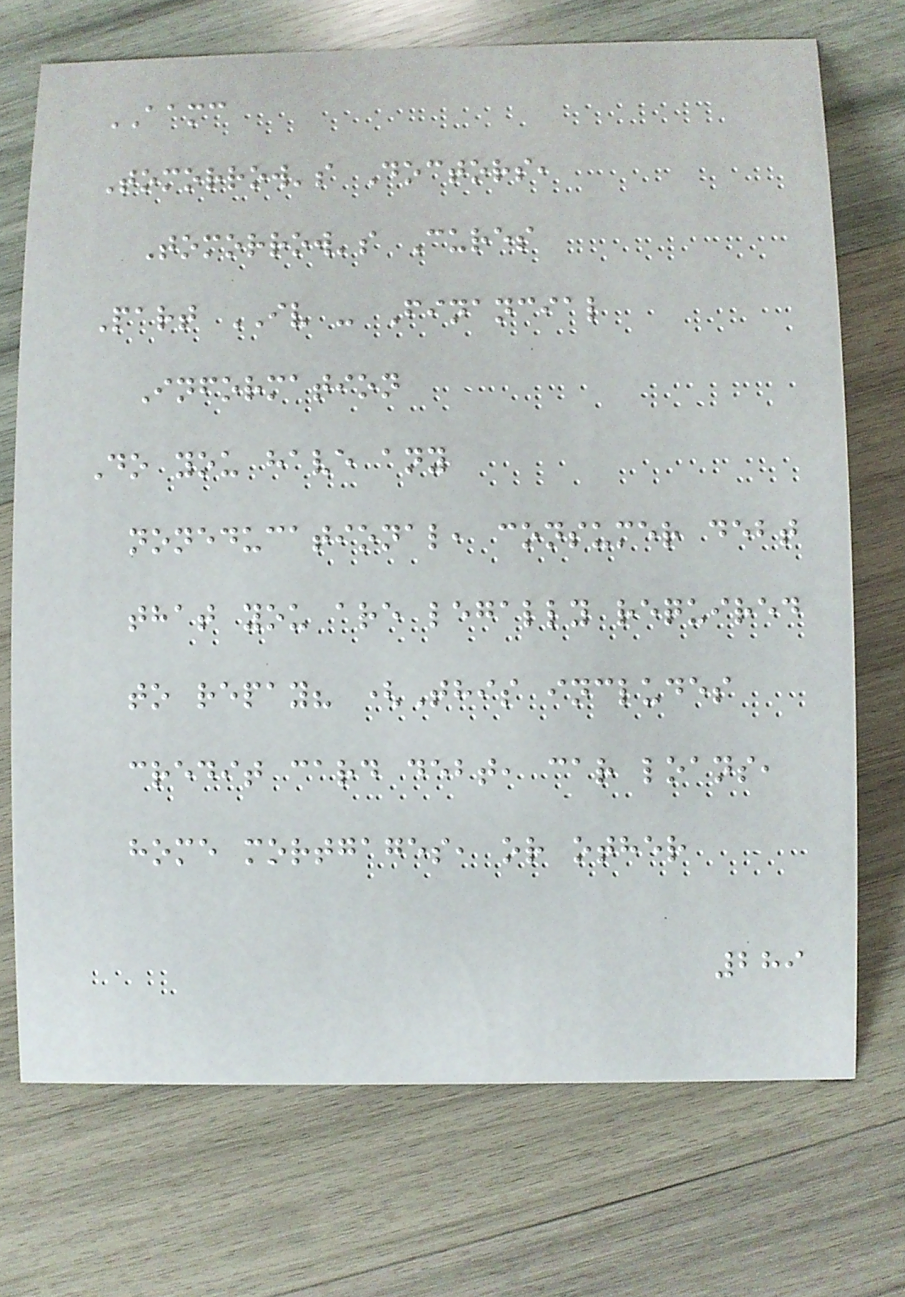AAMC
Tomorrow's Doctors,
Tomorrow's Cures
Part IV - Financial
Information
Do you have any
noneducational, consumer debt
that you are legally required
to repay? (This includes
credit card debt, car loans,
home mortgages, or other
289
